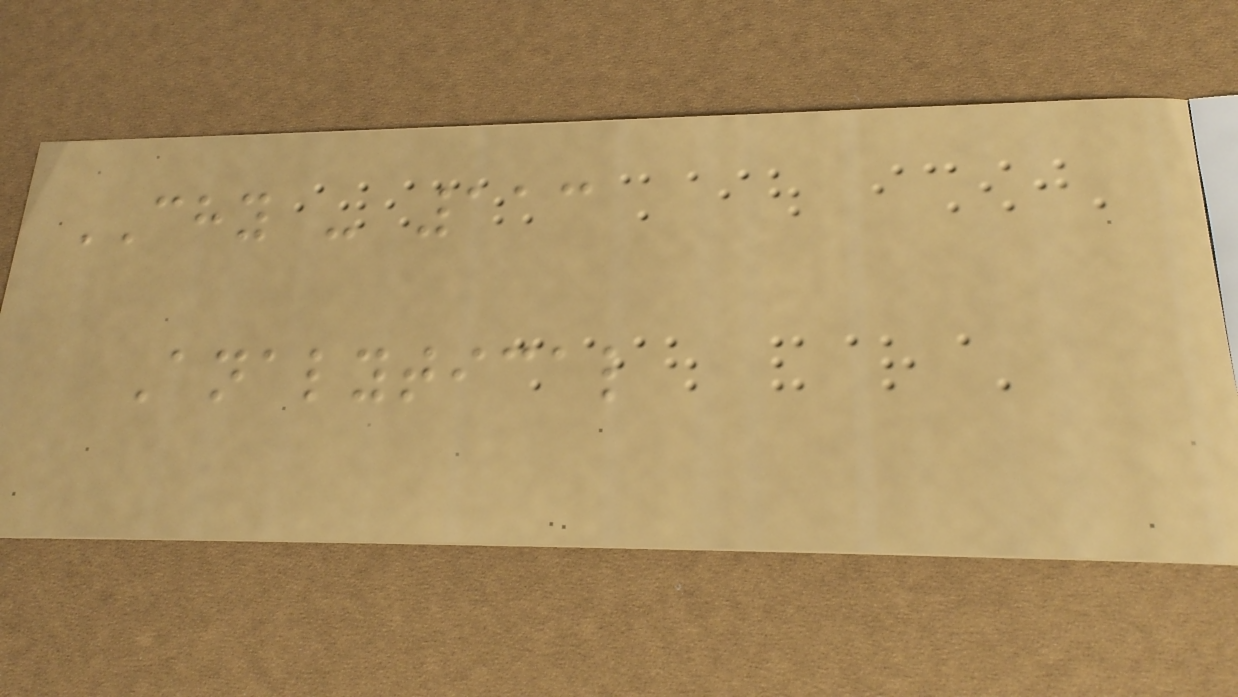CHY - 113
Analytical
